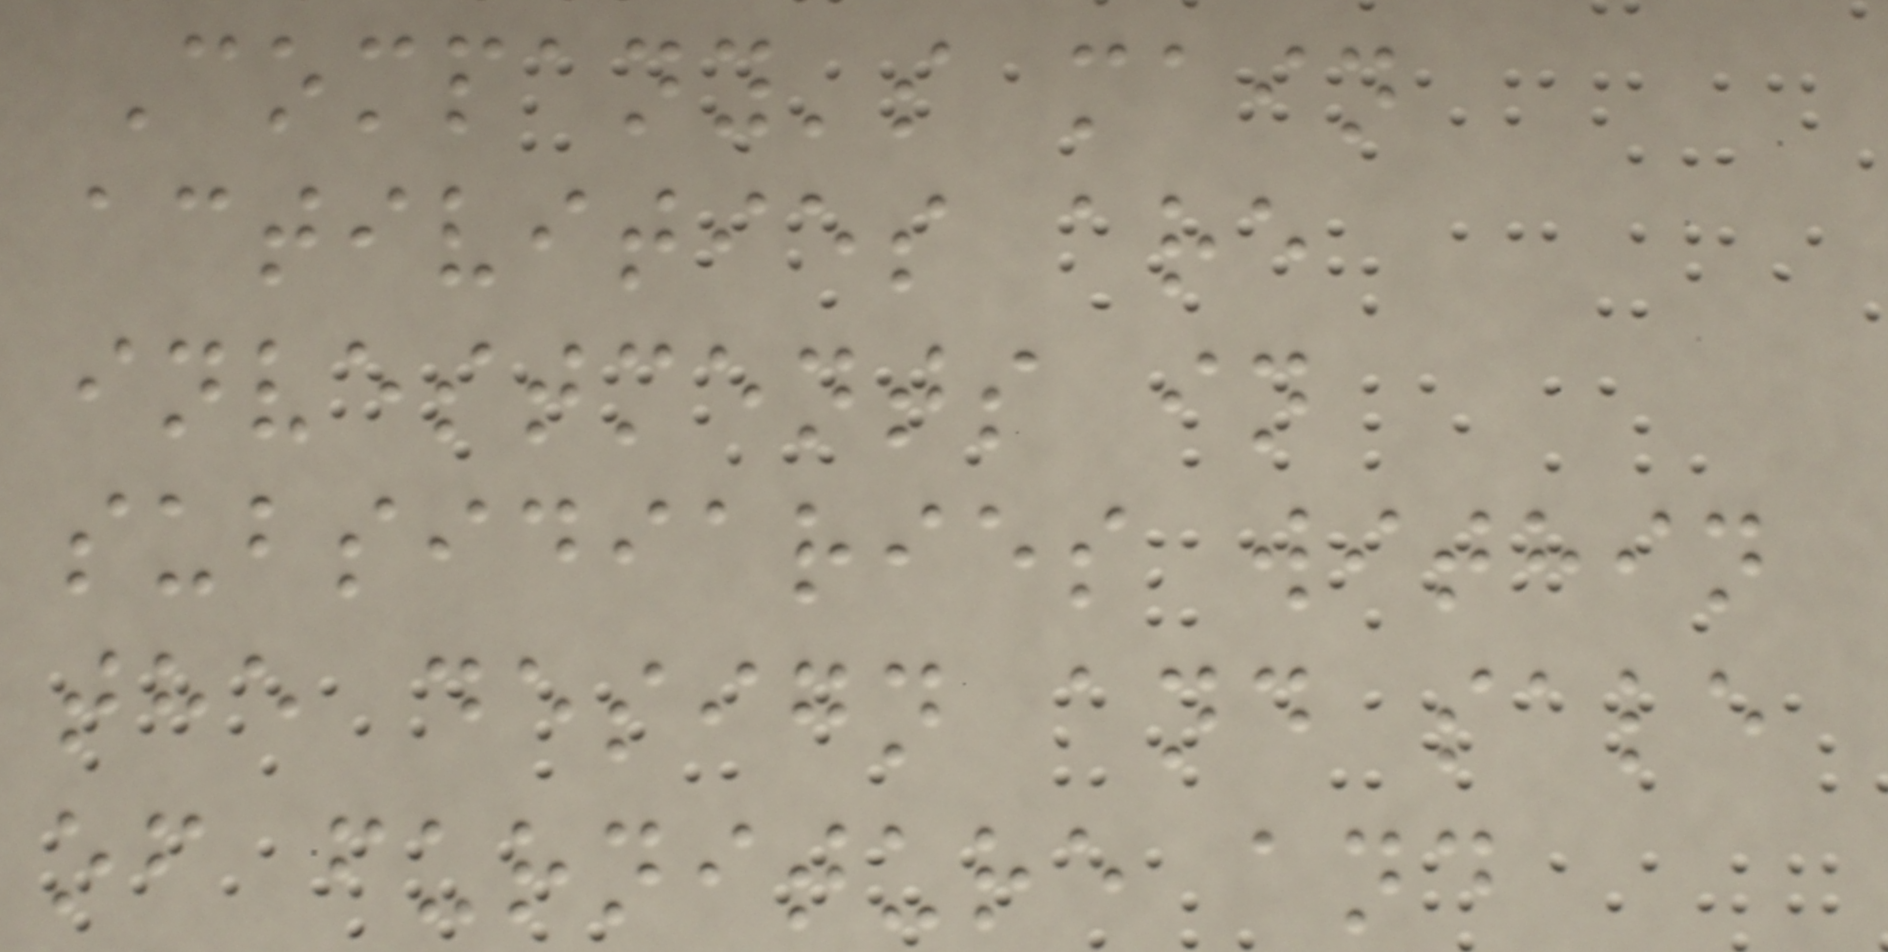Company's main
activities are
investments in
subsidiaries within
the design and sale
of furniture and
